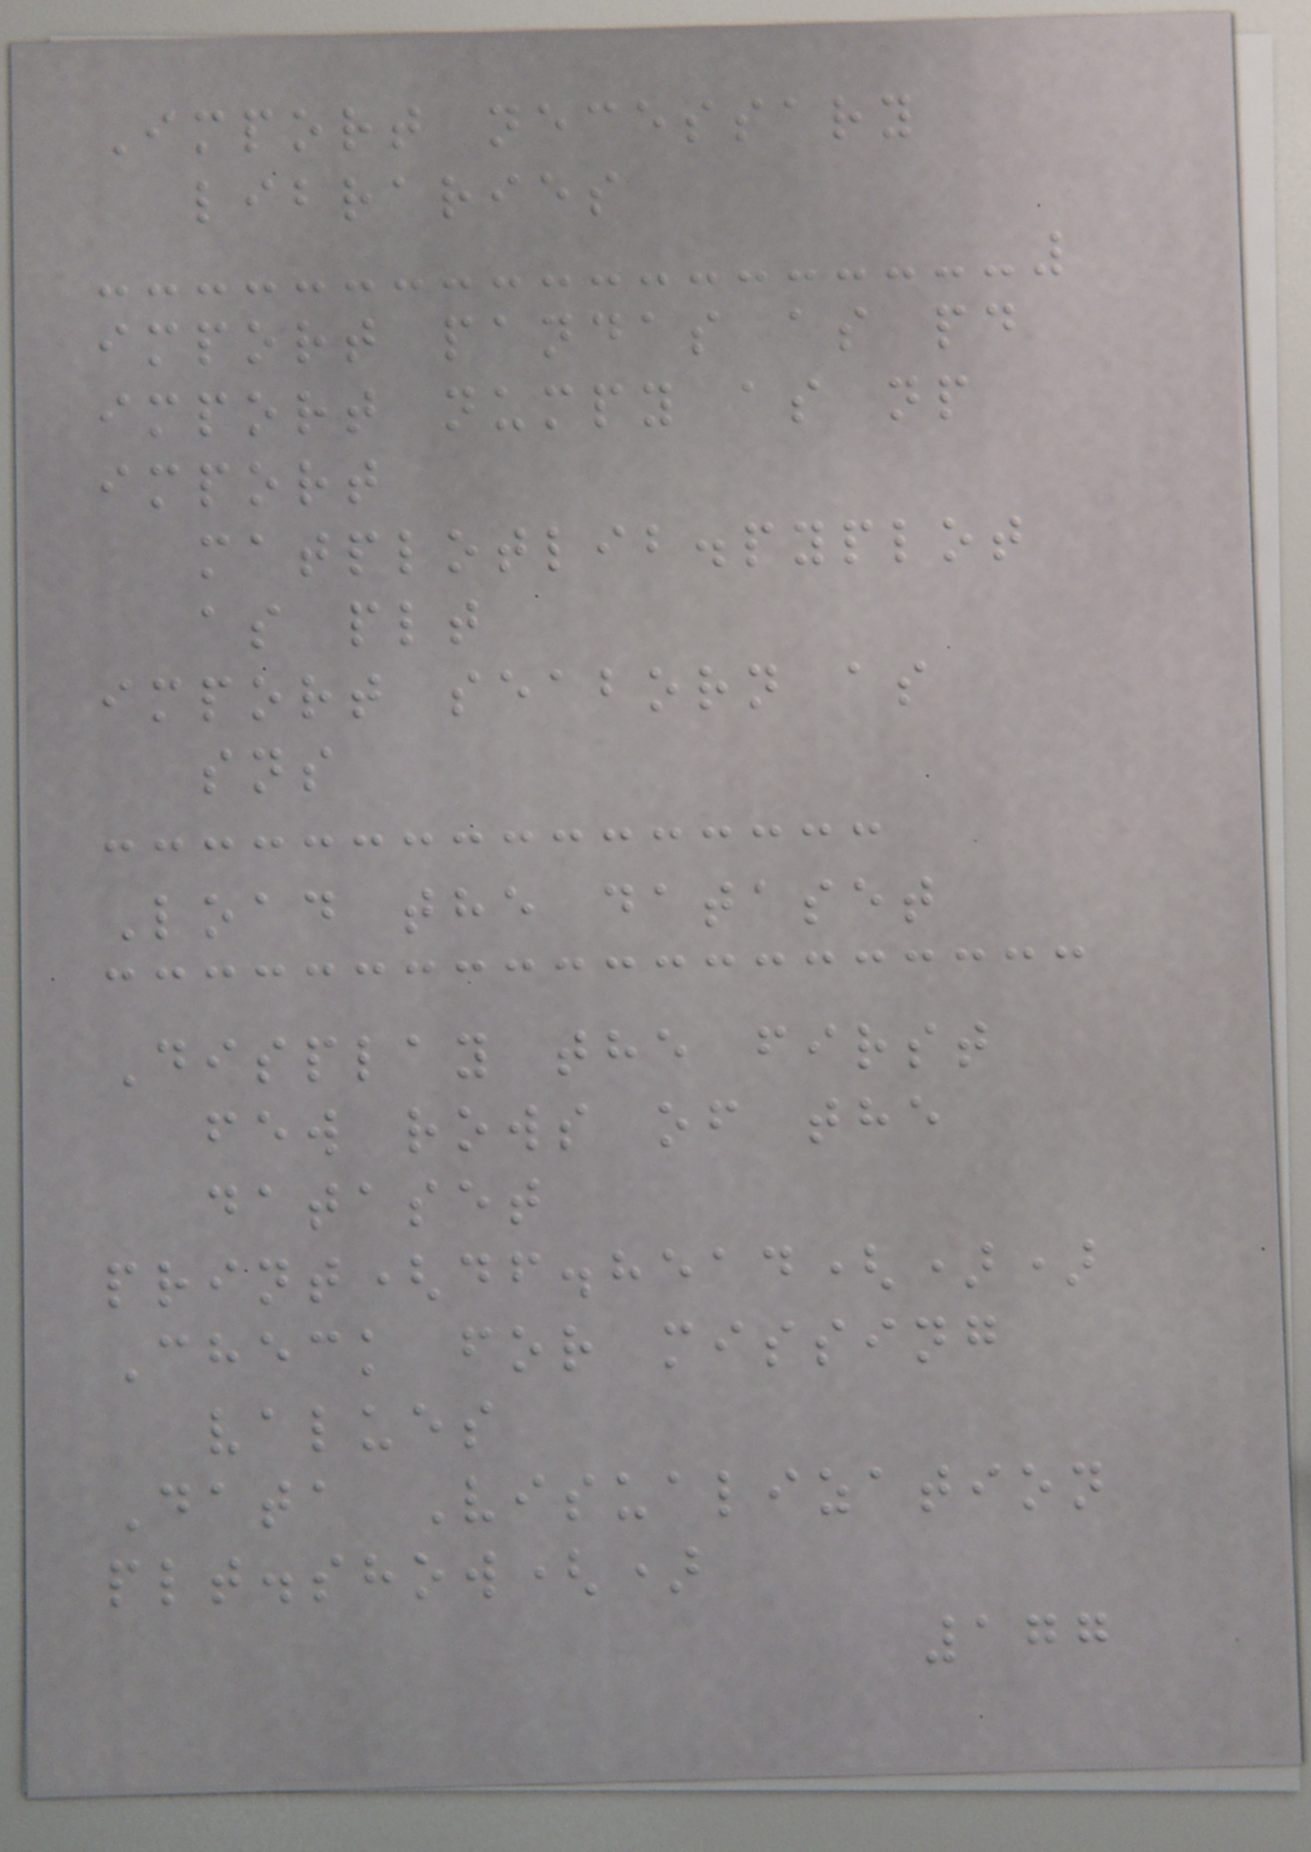Import necessary
libraries
import pandas as pd
import numpy as np
import
matplotlib.pyplot
as plt
import seaborn as
sns
Load the dataset
Display the first
few rows of the
dataset
print(df.head())
Check for missing
values
Data Visualization
plt.show()
177
